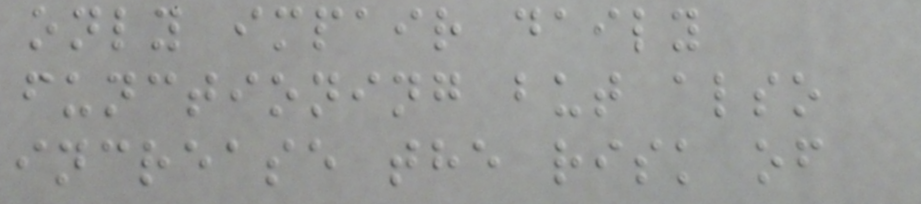only impair daily
functioning but also
increase the risk of
